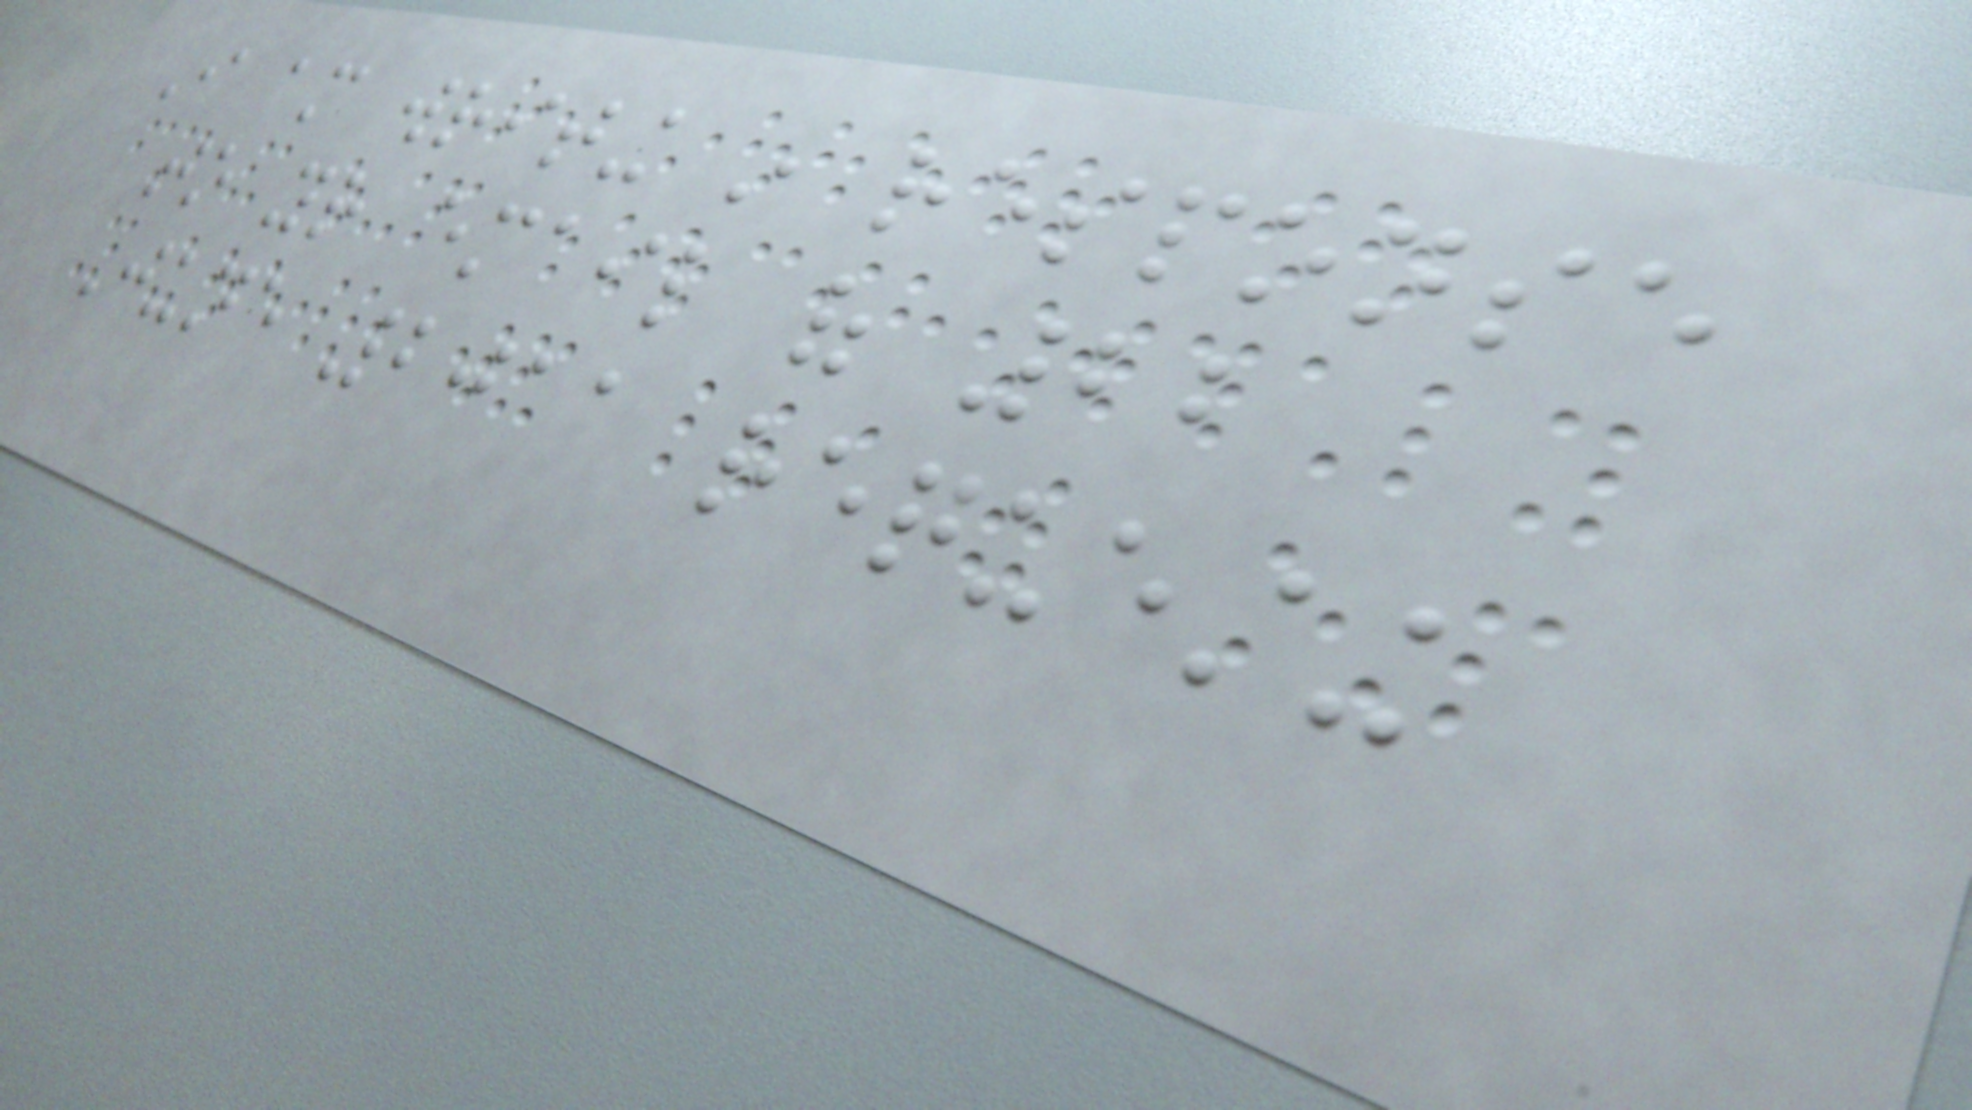I am writing in response
to your email of 22
June 2011 requesting
